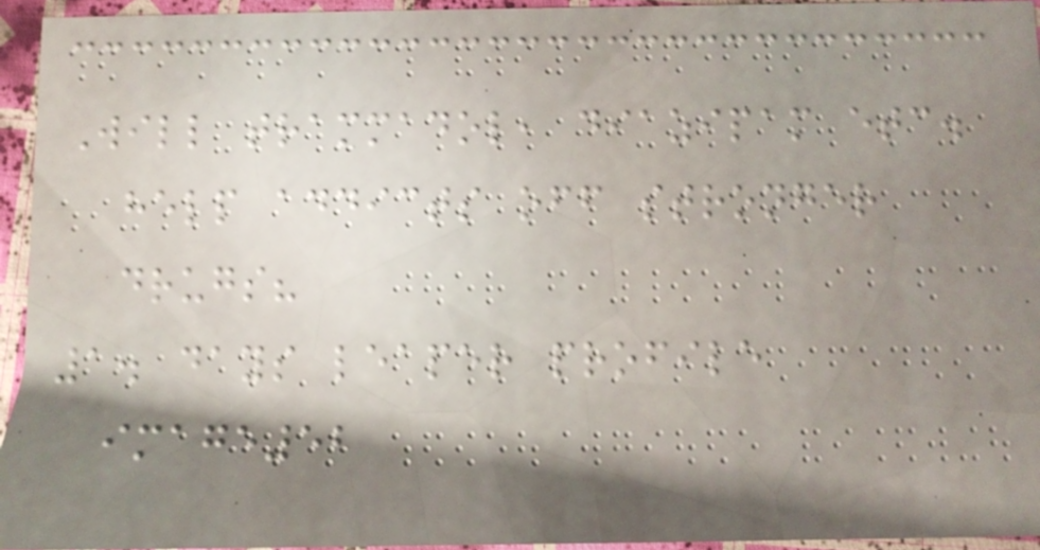Will trammadol, diazipam etc.
help addicts off stronger
drugs?
1. days leaper profile
image52
